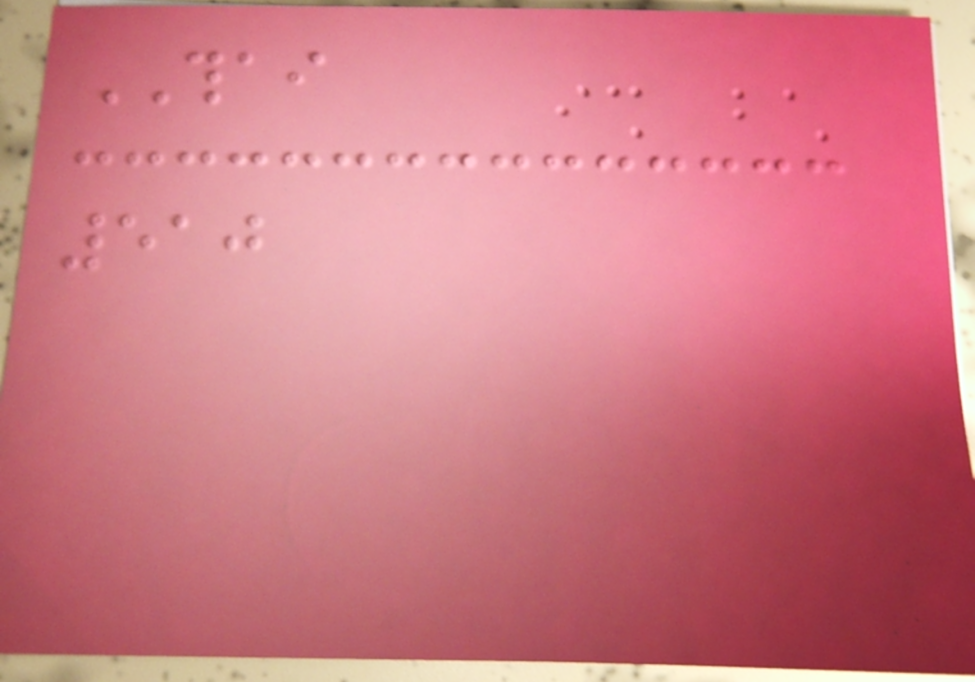THAI
510
